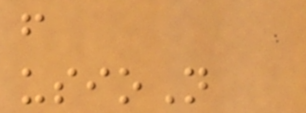f
usioN
